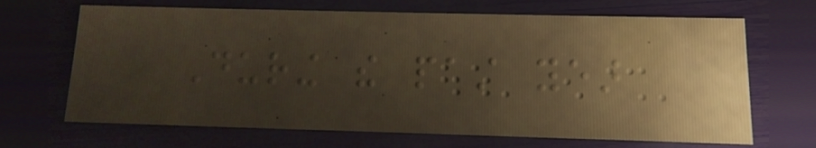During the past year
